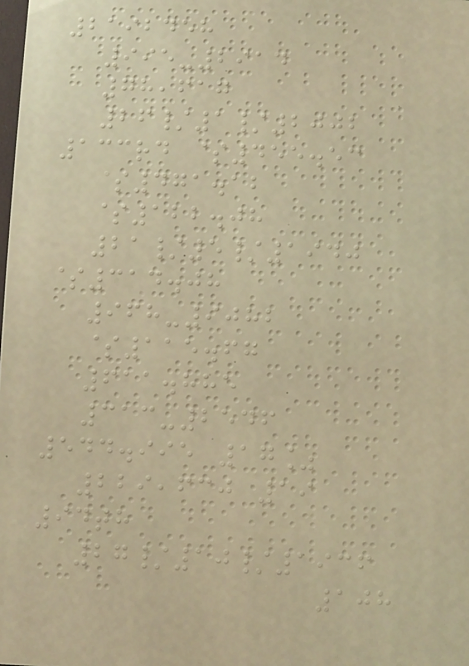2192458
995-2914
78,617
26/1/2002
133rd $455.53
$471.12
$122.08
21/5/1940
$314.08
968-9082
$115.67
611.885
313-2546
544.995 17%
229,630 19
94th
27/10/1936
108
